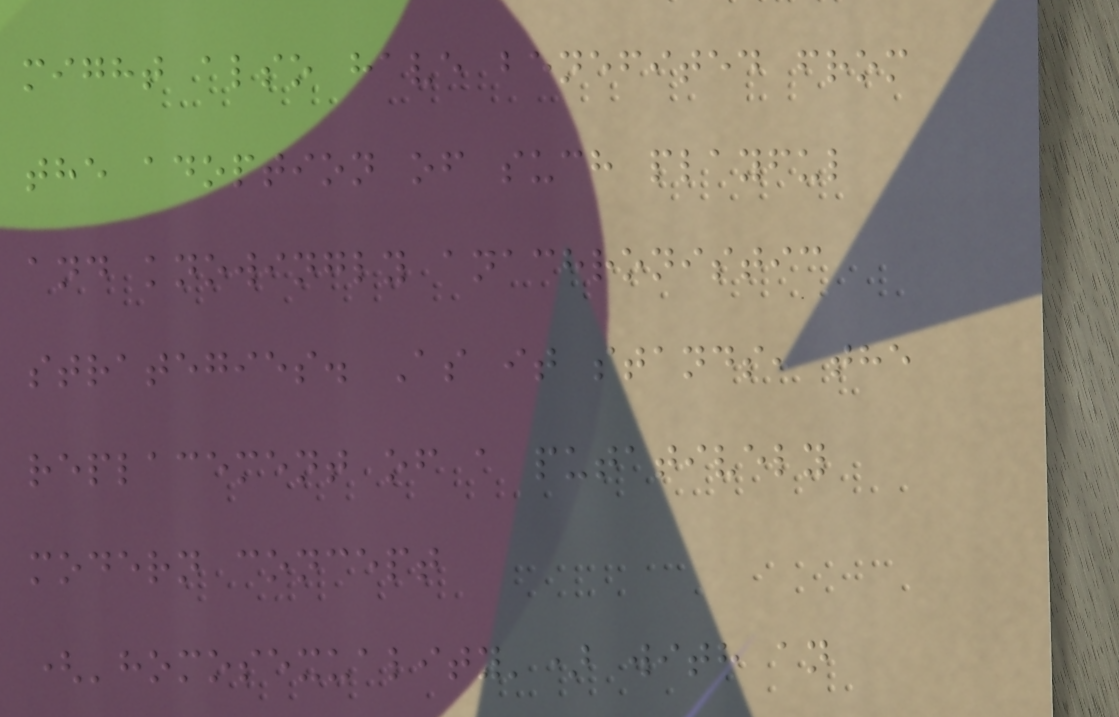might also have benefited from
the adoption of such playful
and knowingly anachronistic
strategies. As it stands, the
replacement of a putatively
modern concept
('homosexuality') with an
